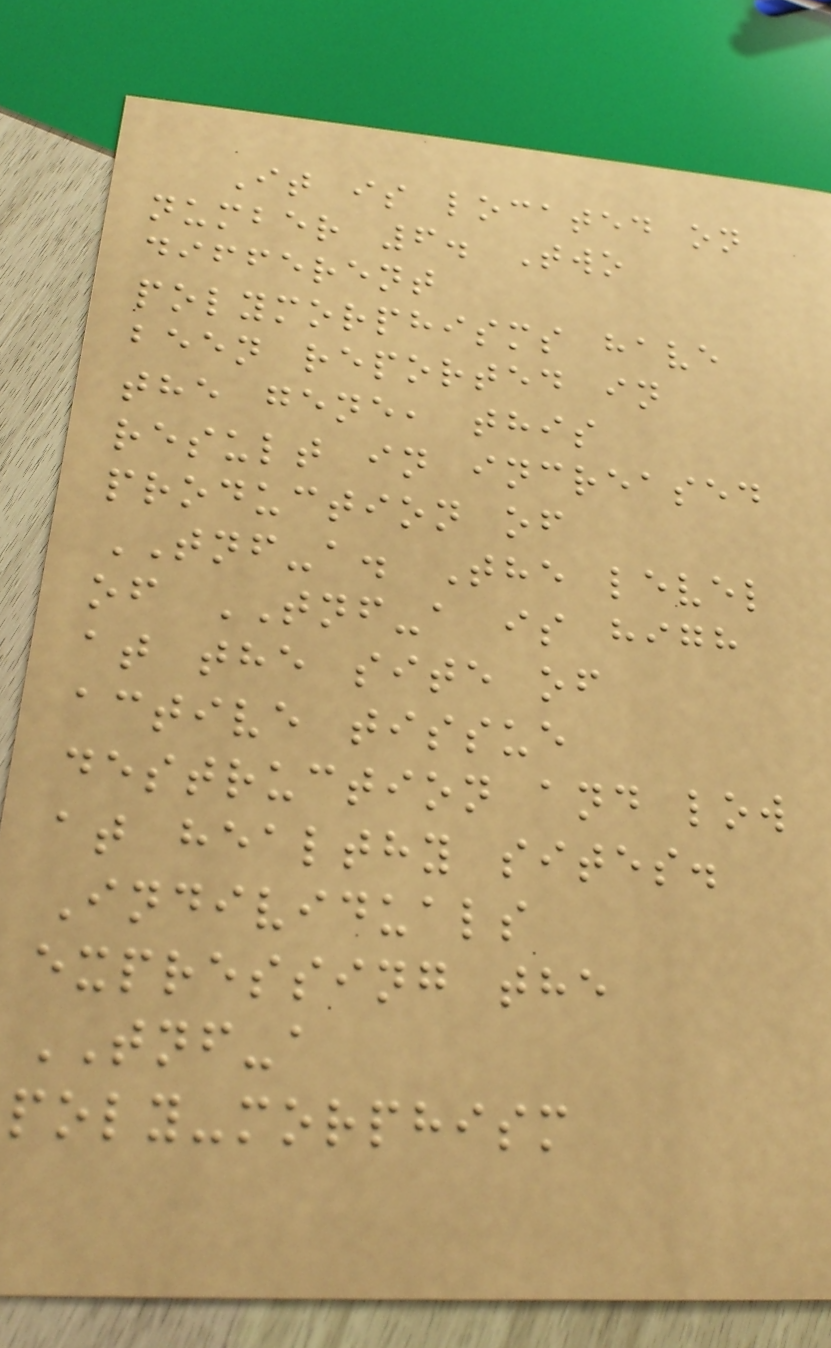It is located on
number 6. Two
different
polymorphisms have
been reported in
the gene, this
result in increased
production of
TNF-a. The level
of TNF-a is high
at the site of
active tissue
destruction and low
at healthy sites.
Individuals
expressing the
TNF-a
poly-morphism
